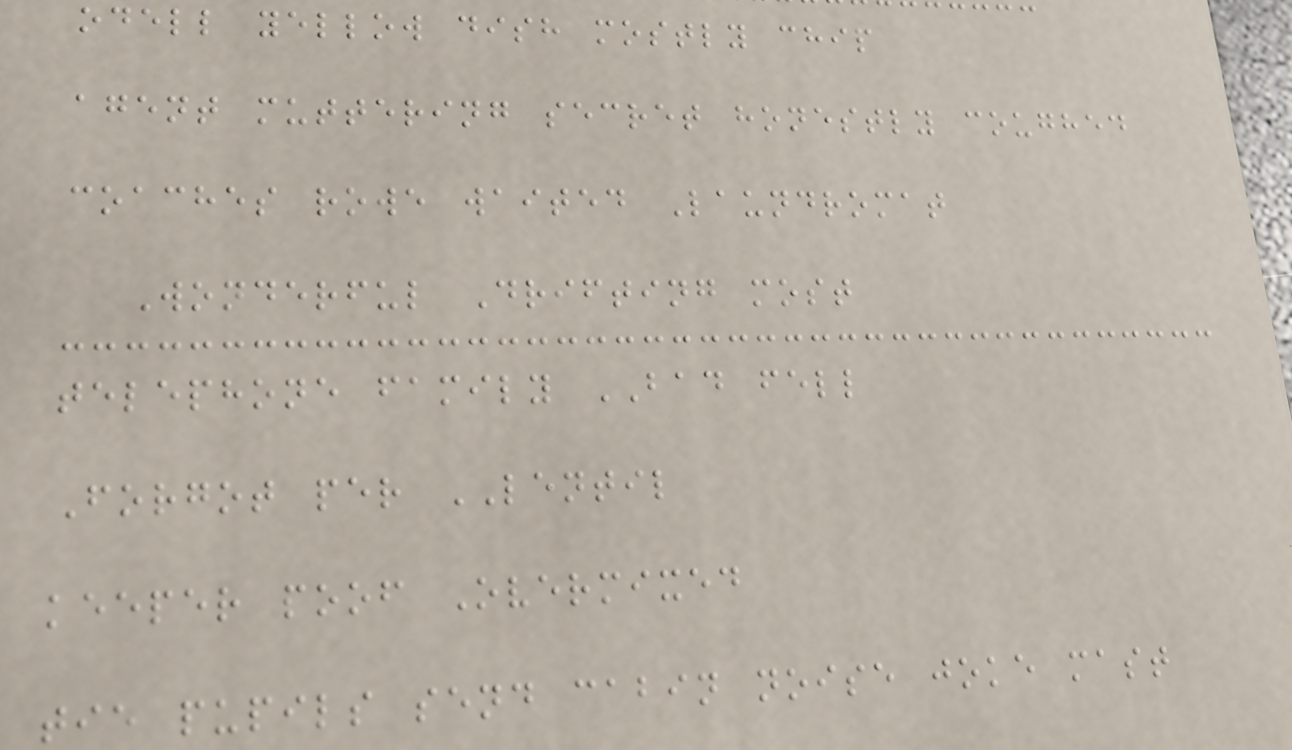odell yellow dish mostly chip
agent muttering secret honestly coughed
coaches rowe waited Laundromat
Wonderful Drifting most
telephone family BAD fell
Forgot per LENTIL
keeper poof Overmixed
tie pupils send cabin noise joke mast
